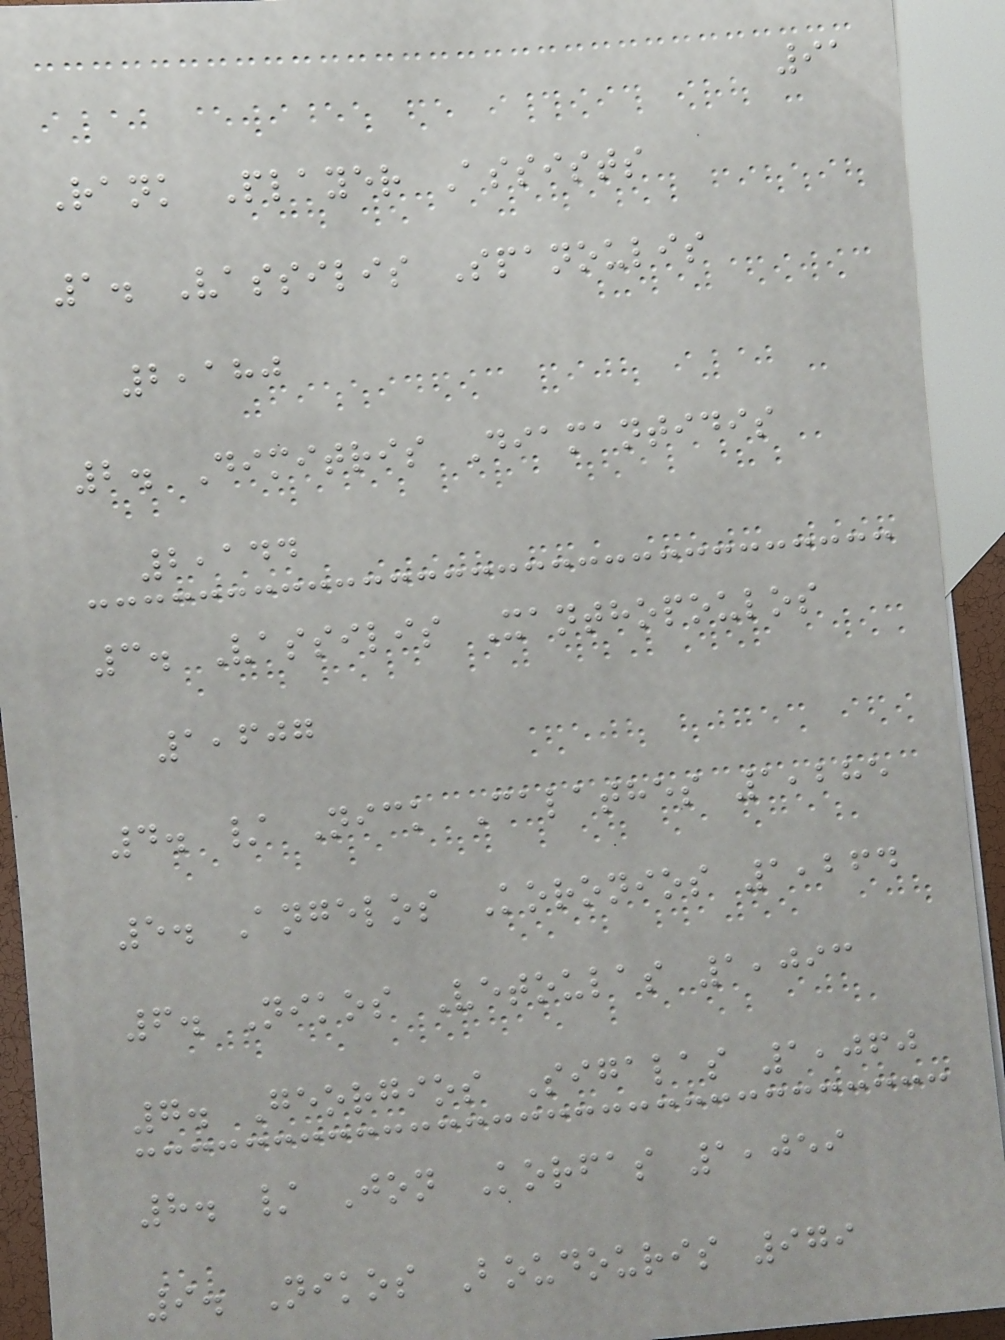91
Rank Player Assists
1. Vassilis Spanoulis
2,180
2. Dimitris Diamantidis
2,144
3. Vassilis Xanthopoulos
1,607
4. / Nick Calathes 1,285
5. Angelos Koronios 1,264
6. Nikos Vetoulas 1,093
7. Georgios Sigalas 1,060
8. / Jon Korfas 1,059
9. Nikos Boudouris 979
